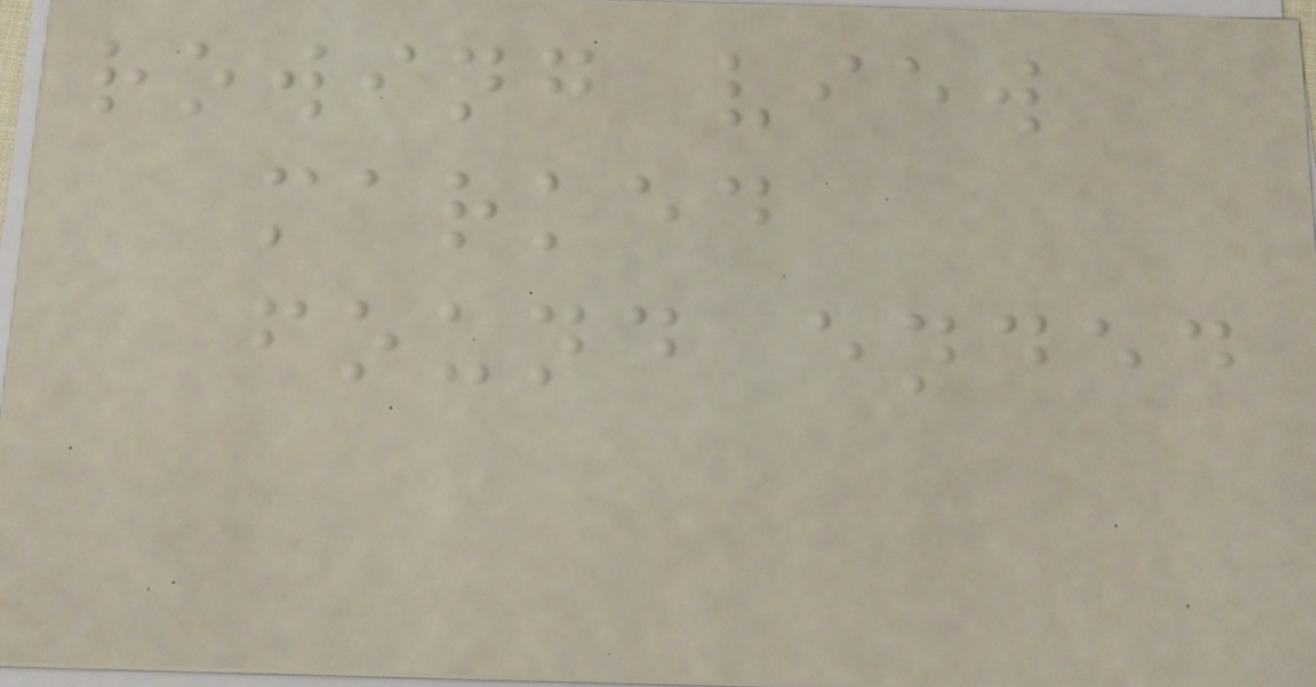rowing view
marked
found ended
